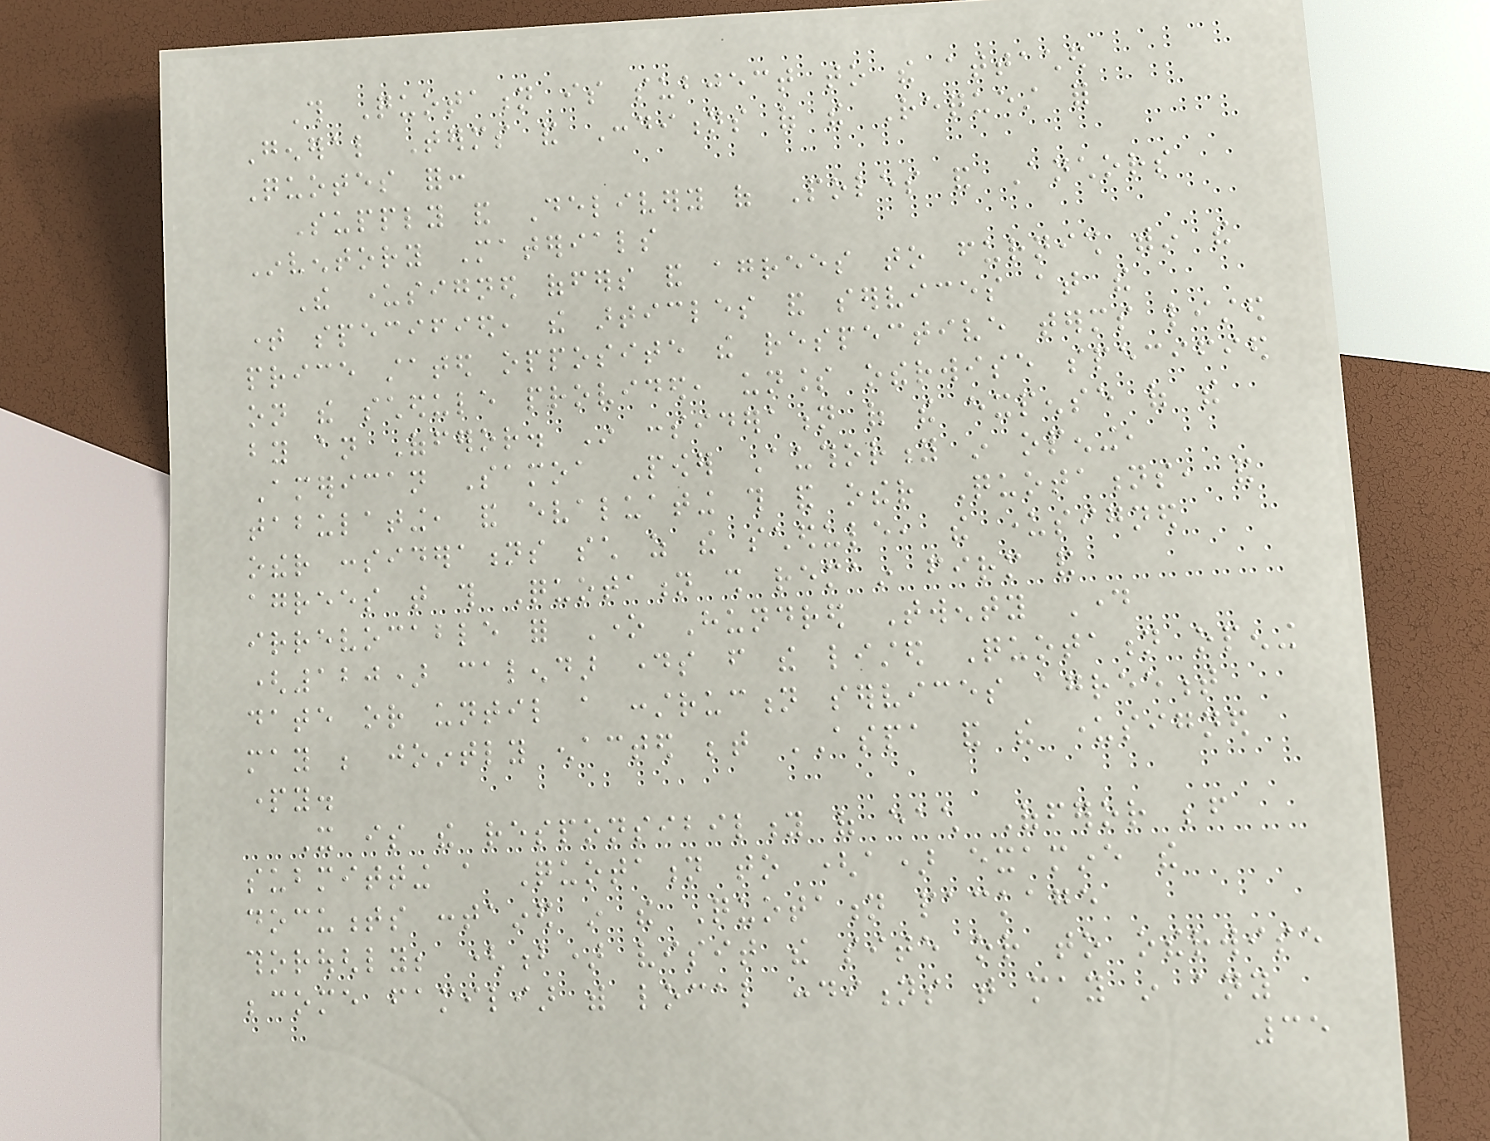This Quotation is subject to the attached
General Terms and Conditions of the Request for
Quotes for:
Supply and Delivery of Poles and Anchors
Inventory Materials
The undersigned offers and agrees to furnish within the
time specified, the articles and services at the
price stated opposite the respective terms listed
on the schedule provided, unless otherwise specified
by an Offeror. In consideration of the expense of the
American Samoa Power Authority in opening,
tabulating, and evaluating this and other Quotations, and
other considerations such as the schedule, the undersigned
agrees that this Quotation shall remain firm and
irrevocable for One Hundred Twenty Day
(120) calendar days from the listed Quotation opening
date or until a construction services agreement
may be jointly enacted between ASPA and the undersigned
party.
It is the responsibility of each Offeror before
submitting a Quotation to (a) examine the
documents contained in the Quotation package
thoroughly; (b) visit the site or to otherwise
become familiar with local conditions that may in any
35
